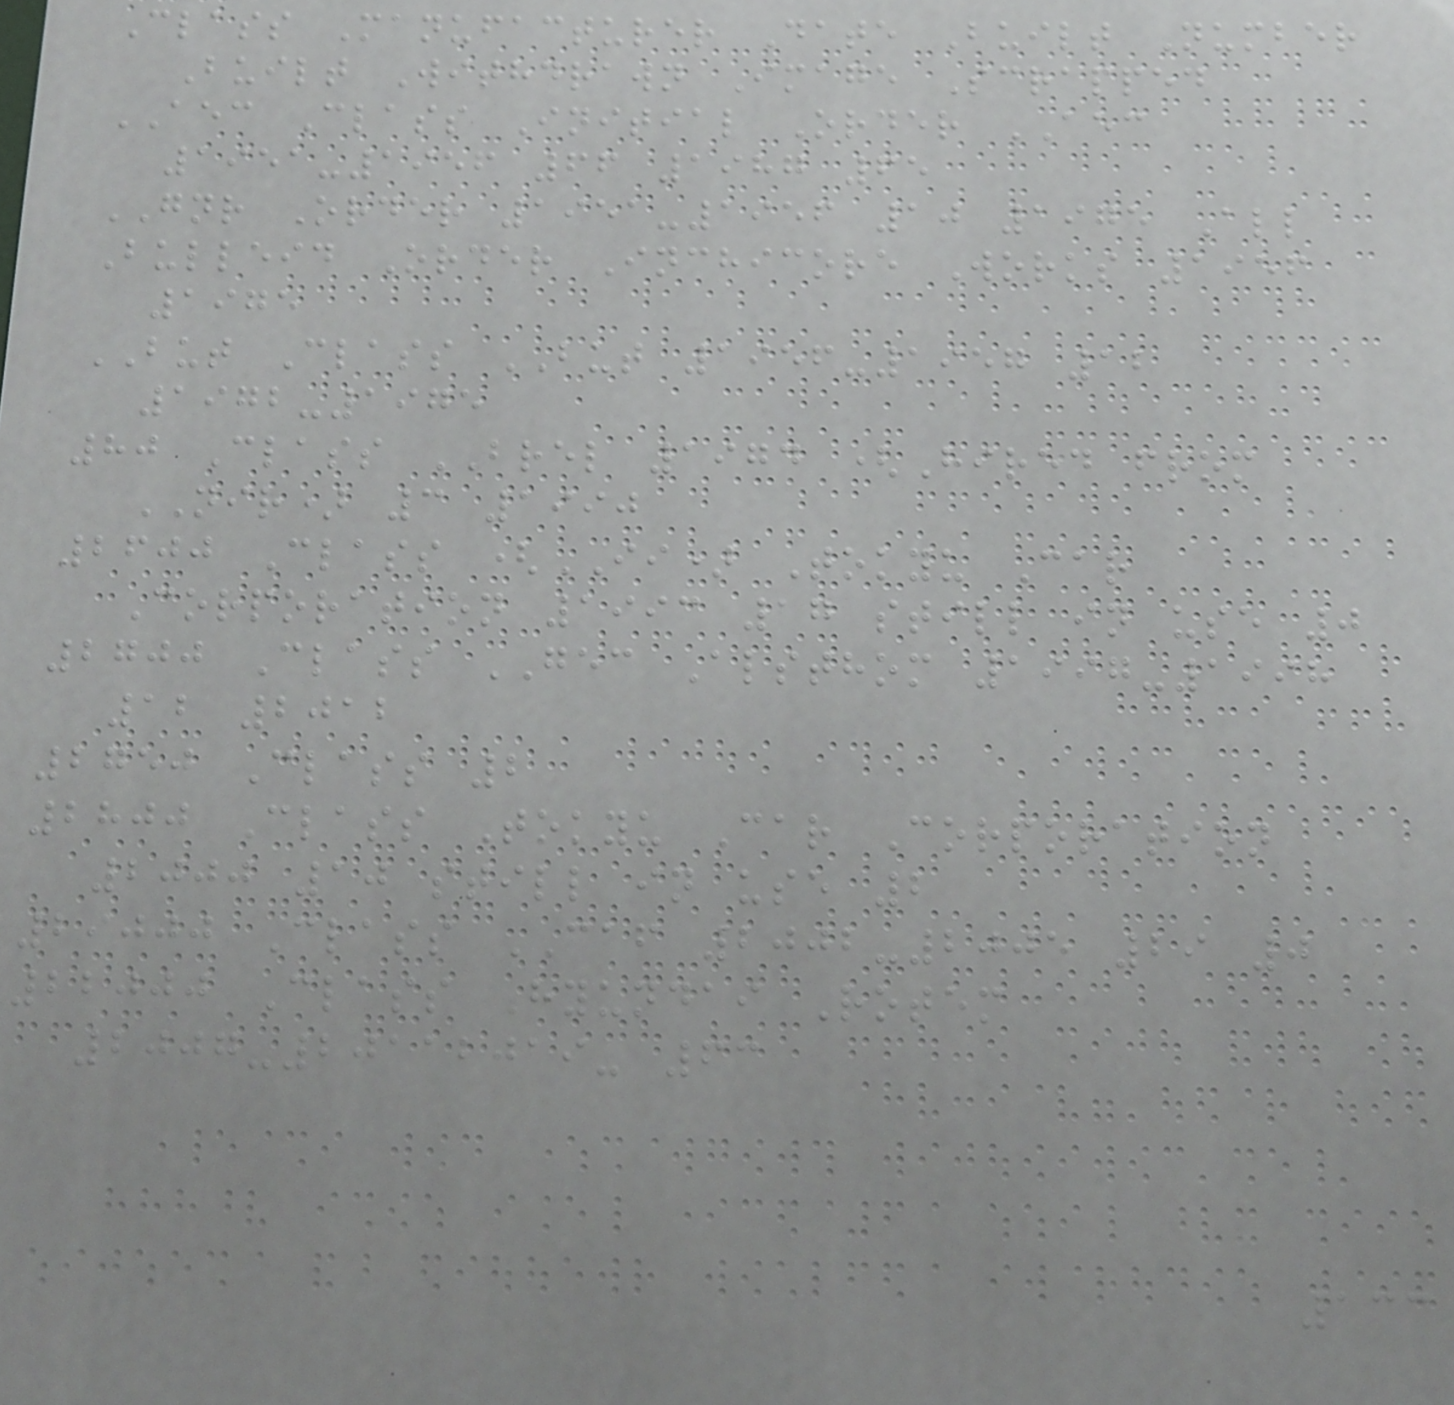Class Manufacturer Date Built Number
Built Withdrawn Image Scrapped
AEC Class Initial Order AEC
1951-1956 66 1987 65
GNR Order 1951-1956 10 1975 All
Bulleid Order Inchicore Works 1956
1975
BUT Class BUT 1956-1957 12
1972-1975
80 Class BREL 1974 (Hired from
NIR) 3 1990
2600 Class (II) Tokyu Car
Corporation 1993 17 still in use 0
2700 Class GEC Alsthom 1997-1998
12 2012
2750 Class 2
2800 Class Tokyu Car Corporation
2000 10 still in use 2
29000 Class CAF 2002-2005 29 0
22000 Class Hyundai Rotem
2007-20112019- 63
133
